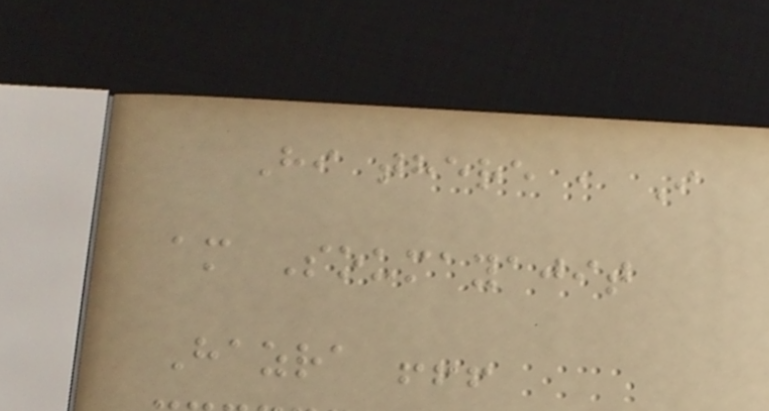Hi there , I
am Soumayajit
Hazra !!!
